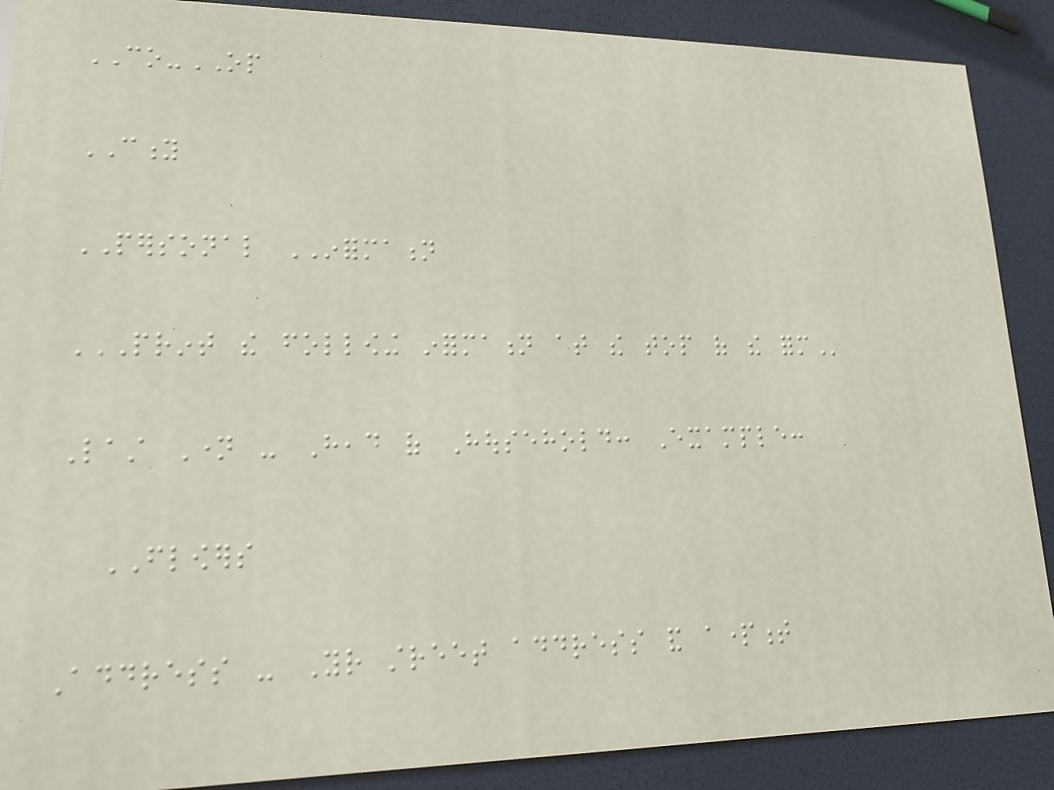CO-OP
CITY
PERSONAL INFORMATION
PRINT THE FOLLOWING INFORMATION AT THE TOP OF THE FORM
Last Name - Head of Household: Example:
FLOWERS
Address - Your street address and apartment
